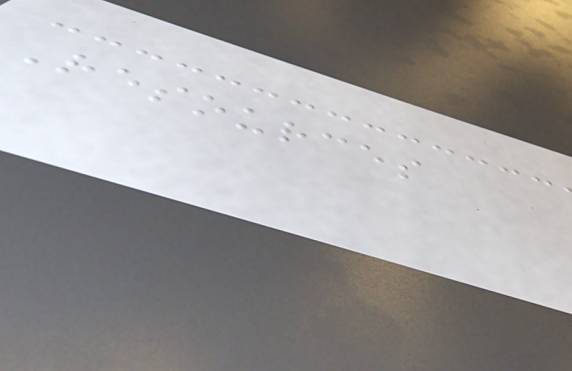Resources
